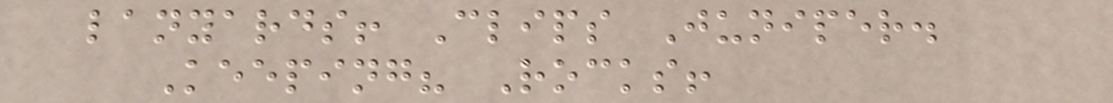lanyards! Clips Juniper.
Keeping? Rocks!
